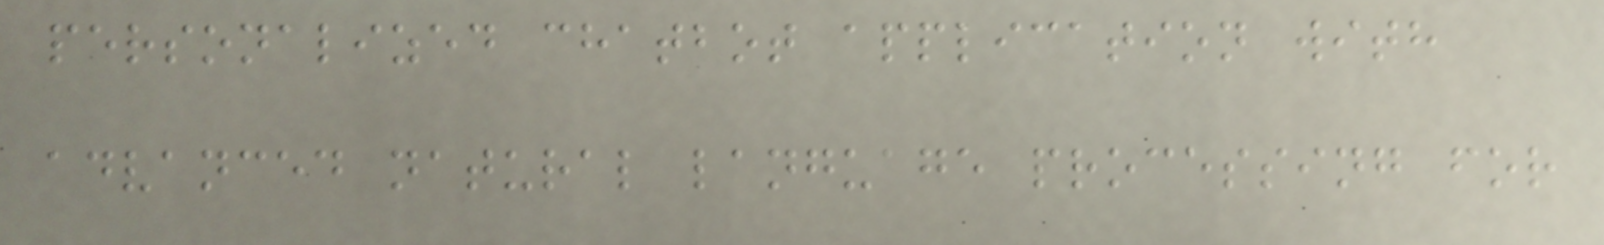personalized chatbot application with
advanced natural language processing for
